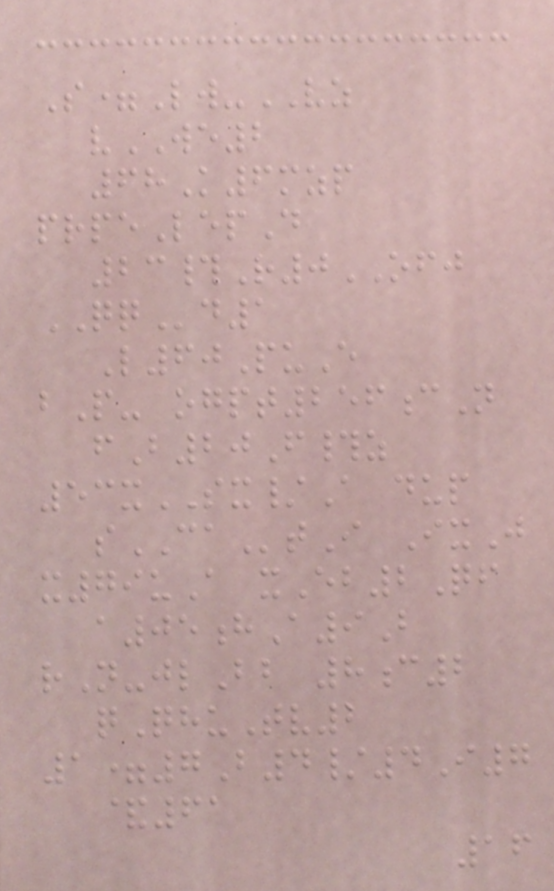S=Lw-VZ
vWE2
68K6mzp
prpeLepD
23#R0OFJ
QQd1
L60PuE
bP- ogpt256cN
fB20F#z
53xSX/A dup
sCAtI IxJ
x79uA xEb2Qf
a05hA9B
rN-jlBb 8c2
qQhuTv2
1=7B4/4I7
&61
16
